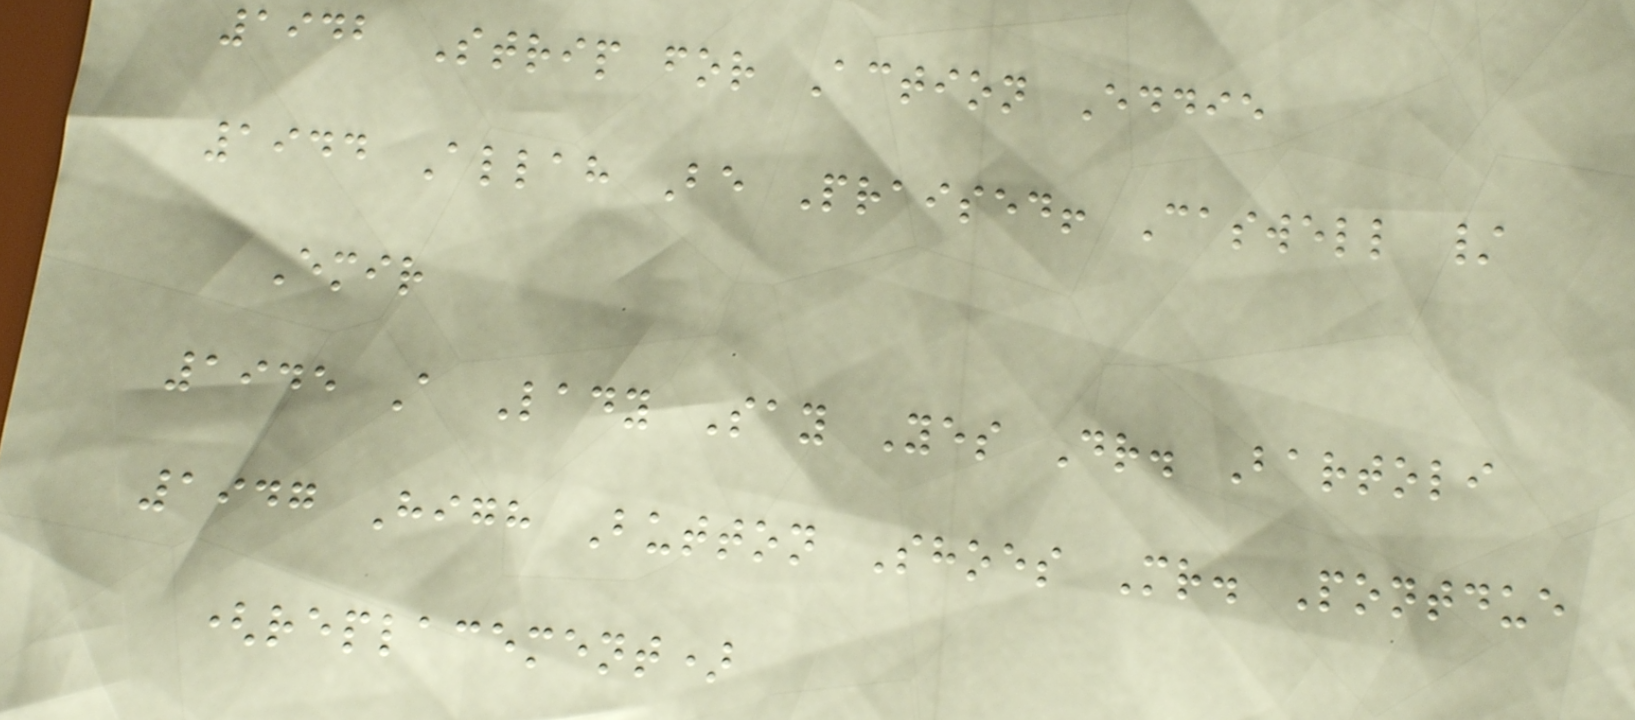1942 Strip for Action Eddie
1944 Allah Be Praised! Caswell /
Emir
1945 A Lady Say Yes Dr. Bartoli
1947 High Button Shoes Mr. Pontdue
(replacement)
